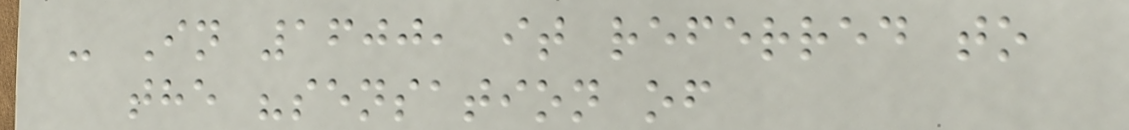- In 1600, it referred to
the "sensation of
